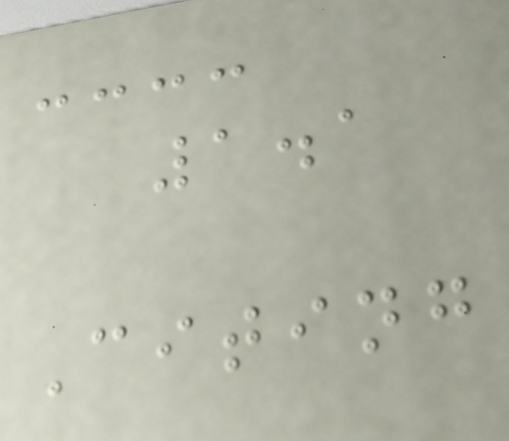1.1
Citing
